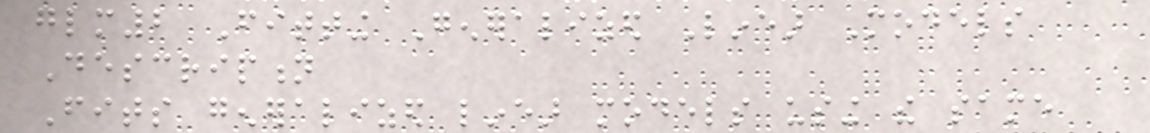glm2 Fitting Generalized Linear Models
Description
Fits generalized linear models using the same
